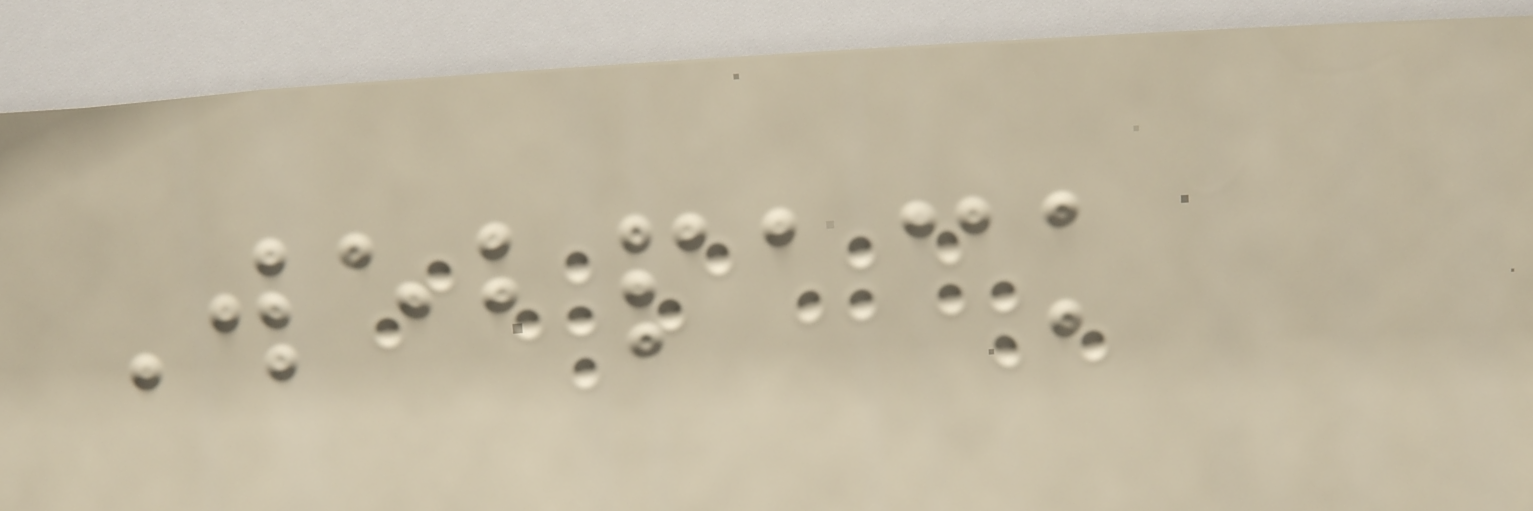Webpack
